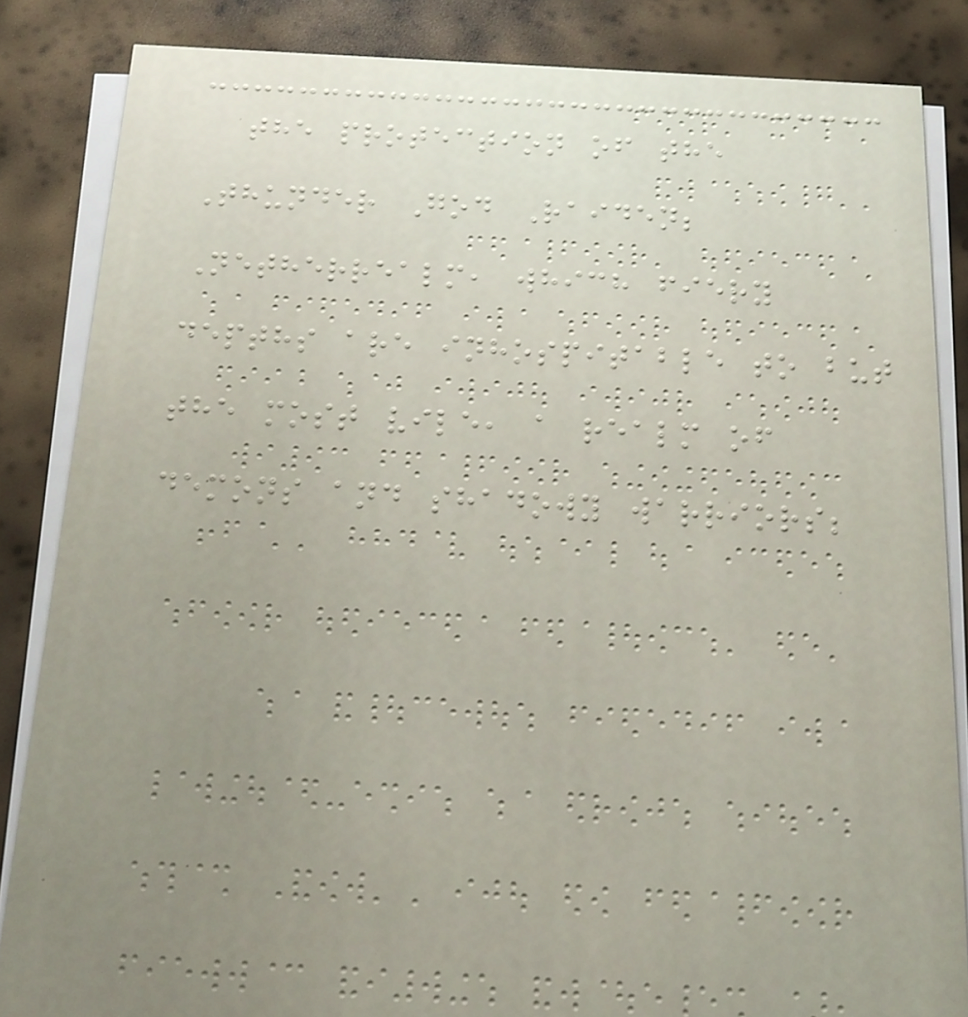the protection of the
Thunder God Raiden;
Netherrealm, which fiery
depths are inhospitable to but
the most vile, a realm of
demons and shadowy warriors;
